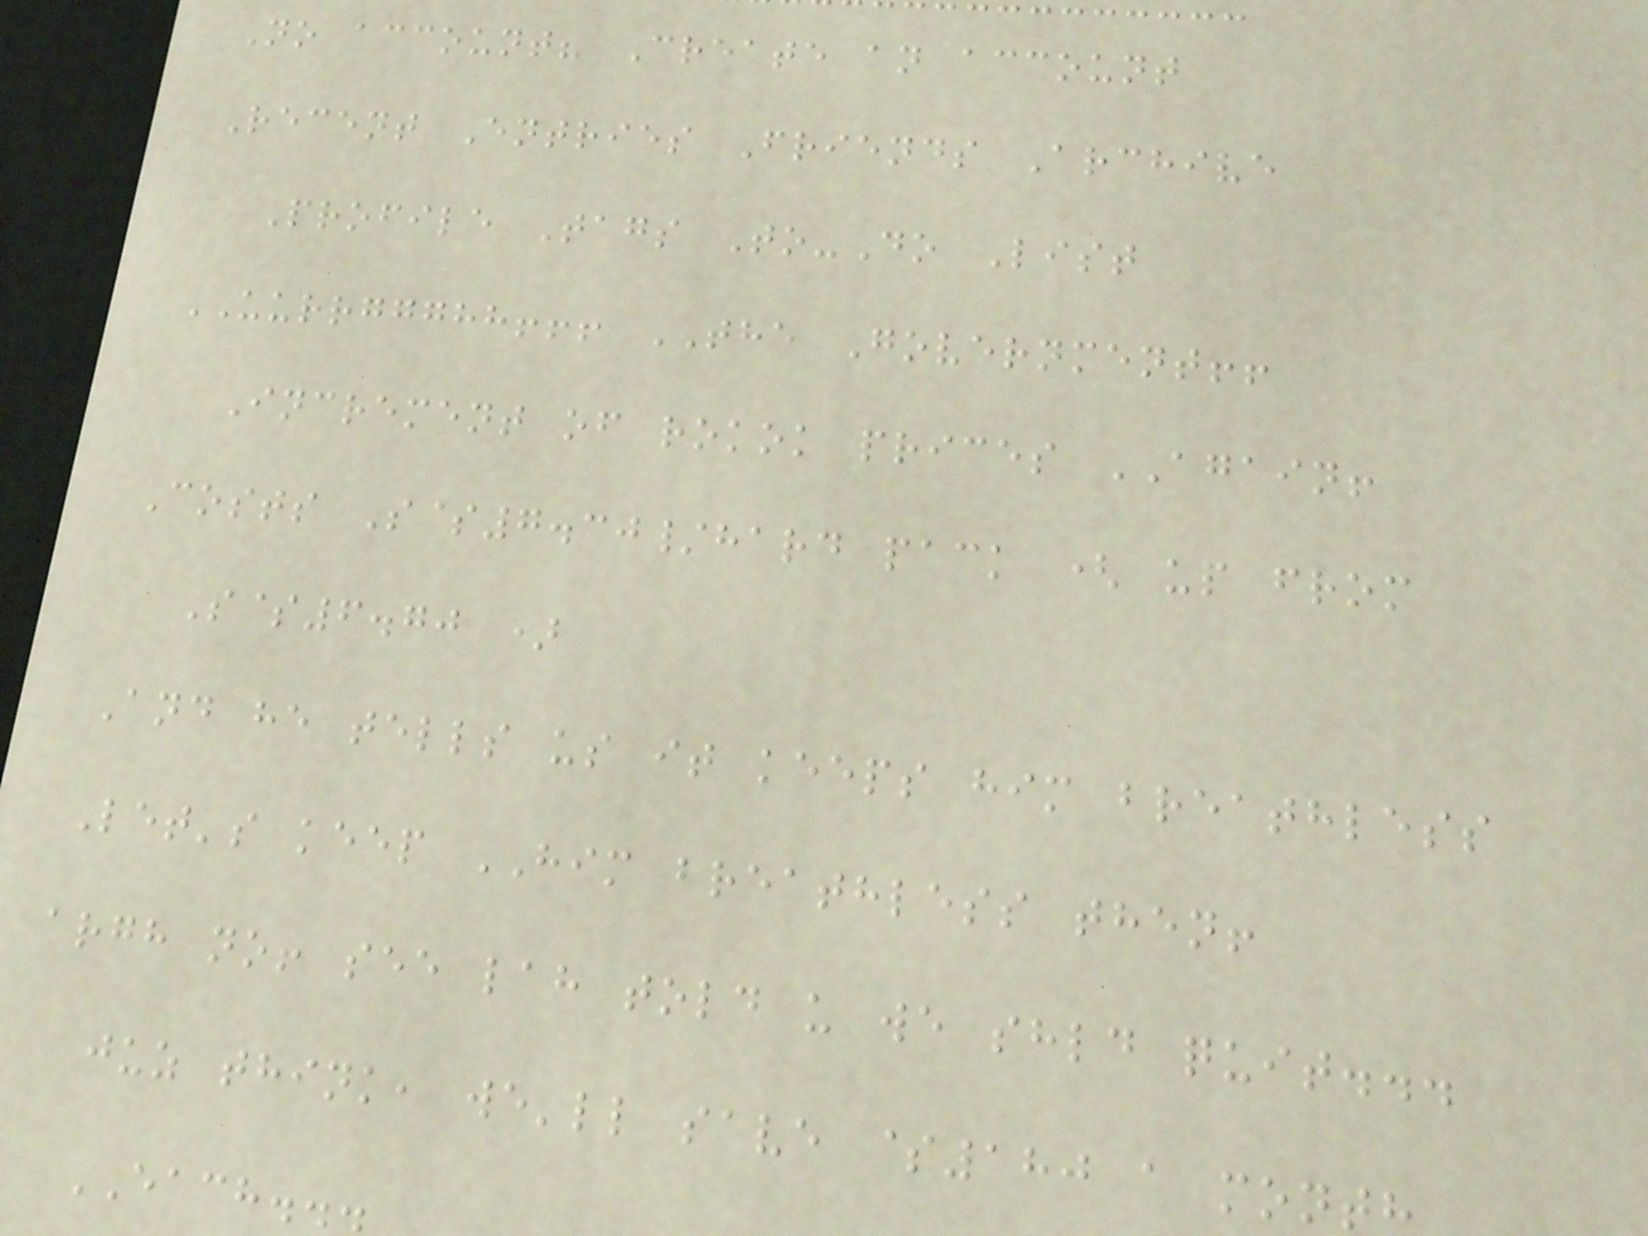No account? Create an account
Recent Entries Friends Archive
Profile Tags To-Do List
UURRGGGHH!!! THE Government!!
Increment of rokok prices AGAIN!
Costs S$7.30/hard pack ( up from
S$6.70 )
And he tells us it keeps him breathless
Let's keep HIM breathless then!
argh no! see lah told u we shld quit...
juz think, we'll save $180 a mont
EACH...
